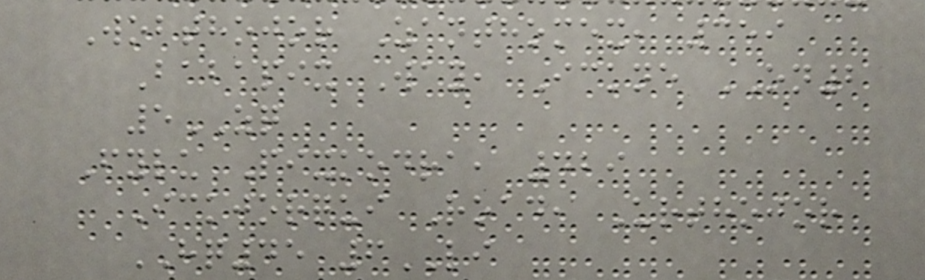Wobthojor Zanthomex, 359
Babapix Way, Ickne ON2
5ZQ
Fylu Pixkodra, 429
Ickjorqui Road, Urthojor
HQ45 6LI
